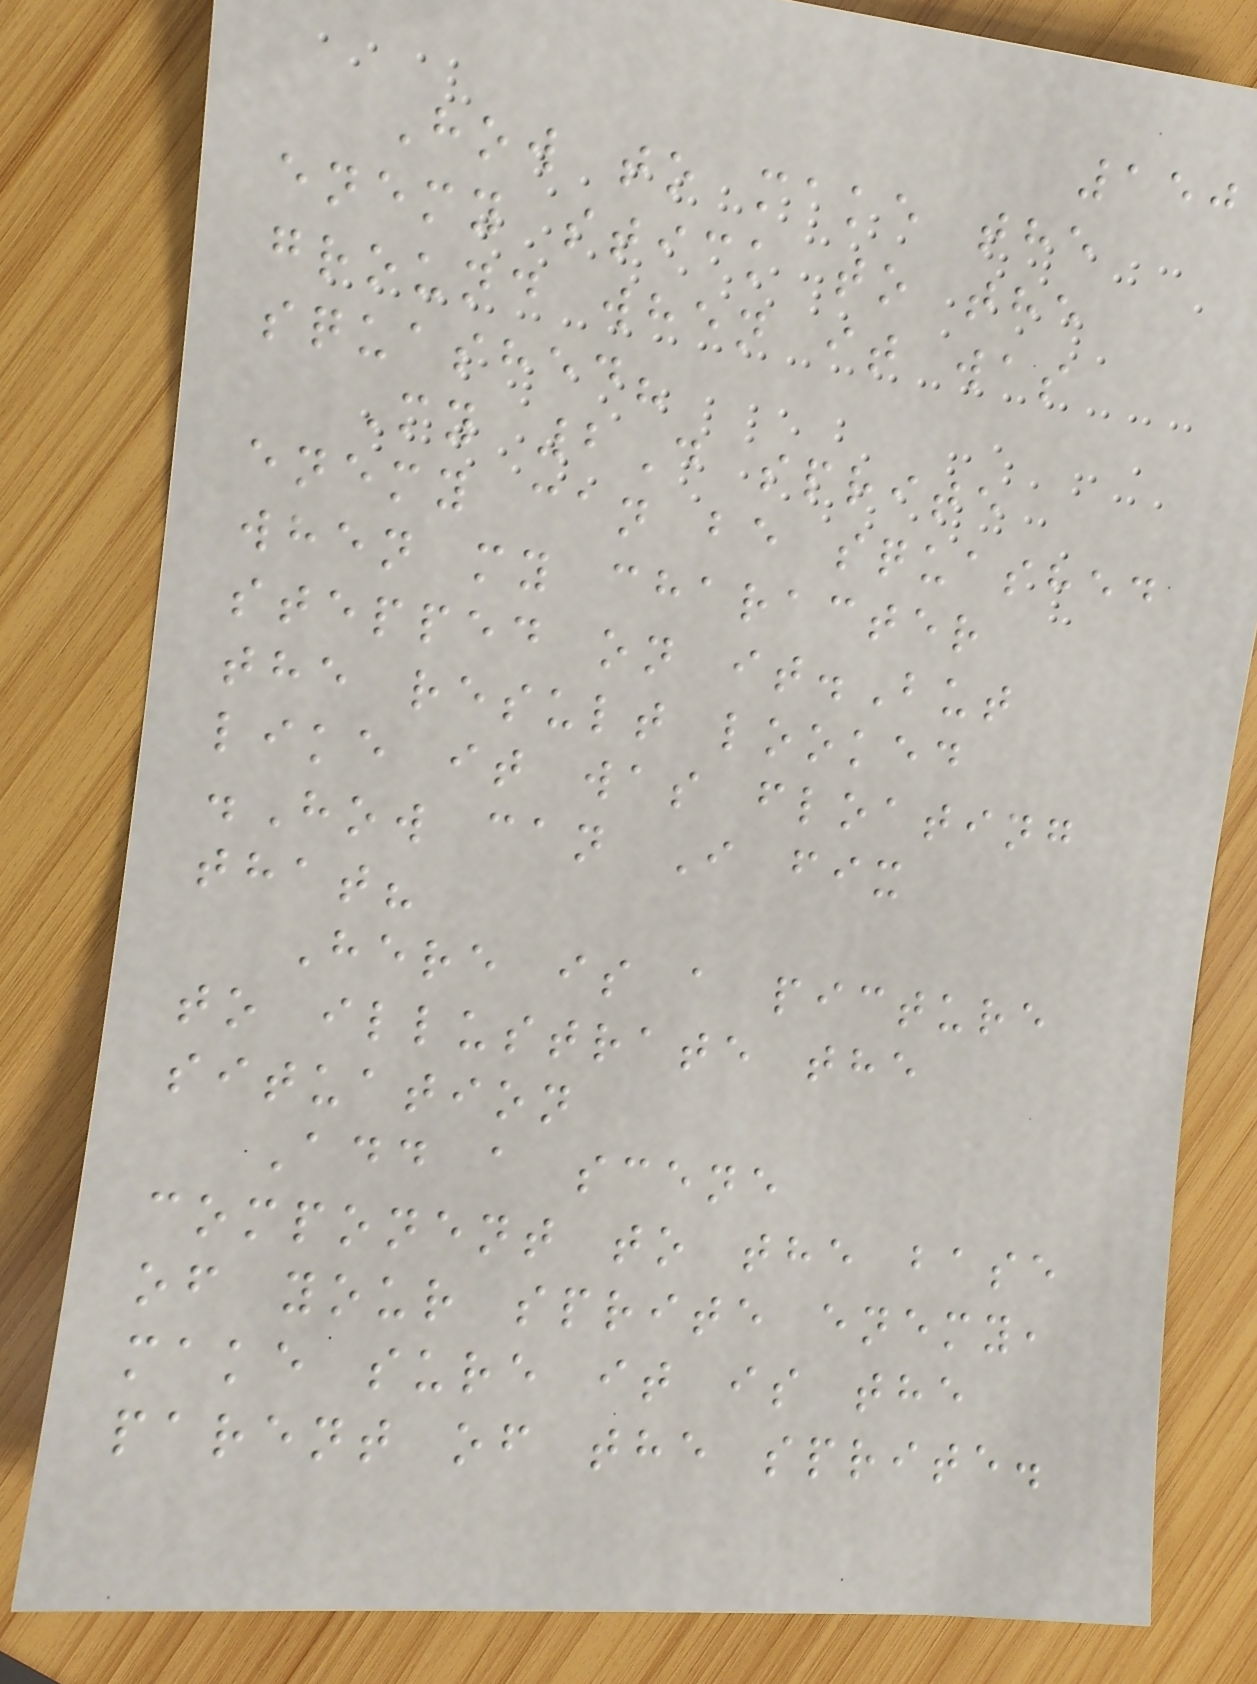150
How to make the
enemy stick to the
ground when it was
squashed?
My 2D sprite
enemy can be squashed
when my character
stepped on it.But
the result looked
like it was floating
.How can I fix
that?
Here is a picture
to illustrate the
situation
Add a scene
component to the base
of your sprite enemy,
make sure it is the
parent of the sprite.
